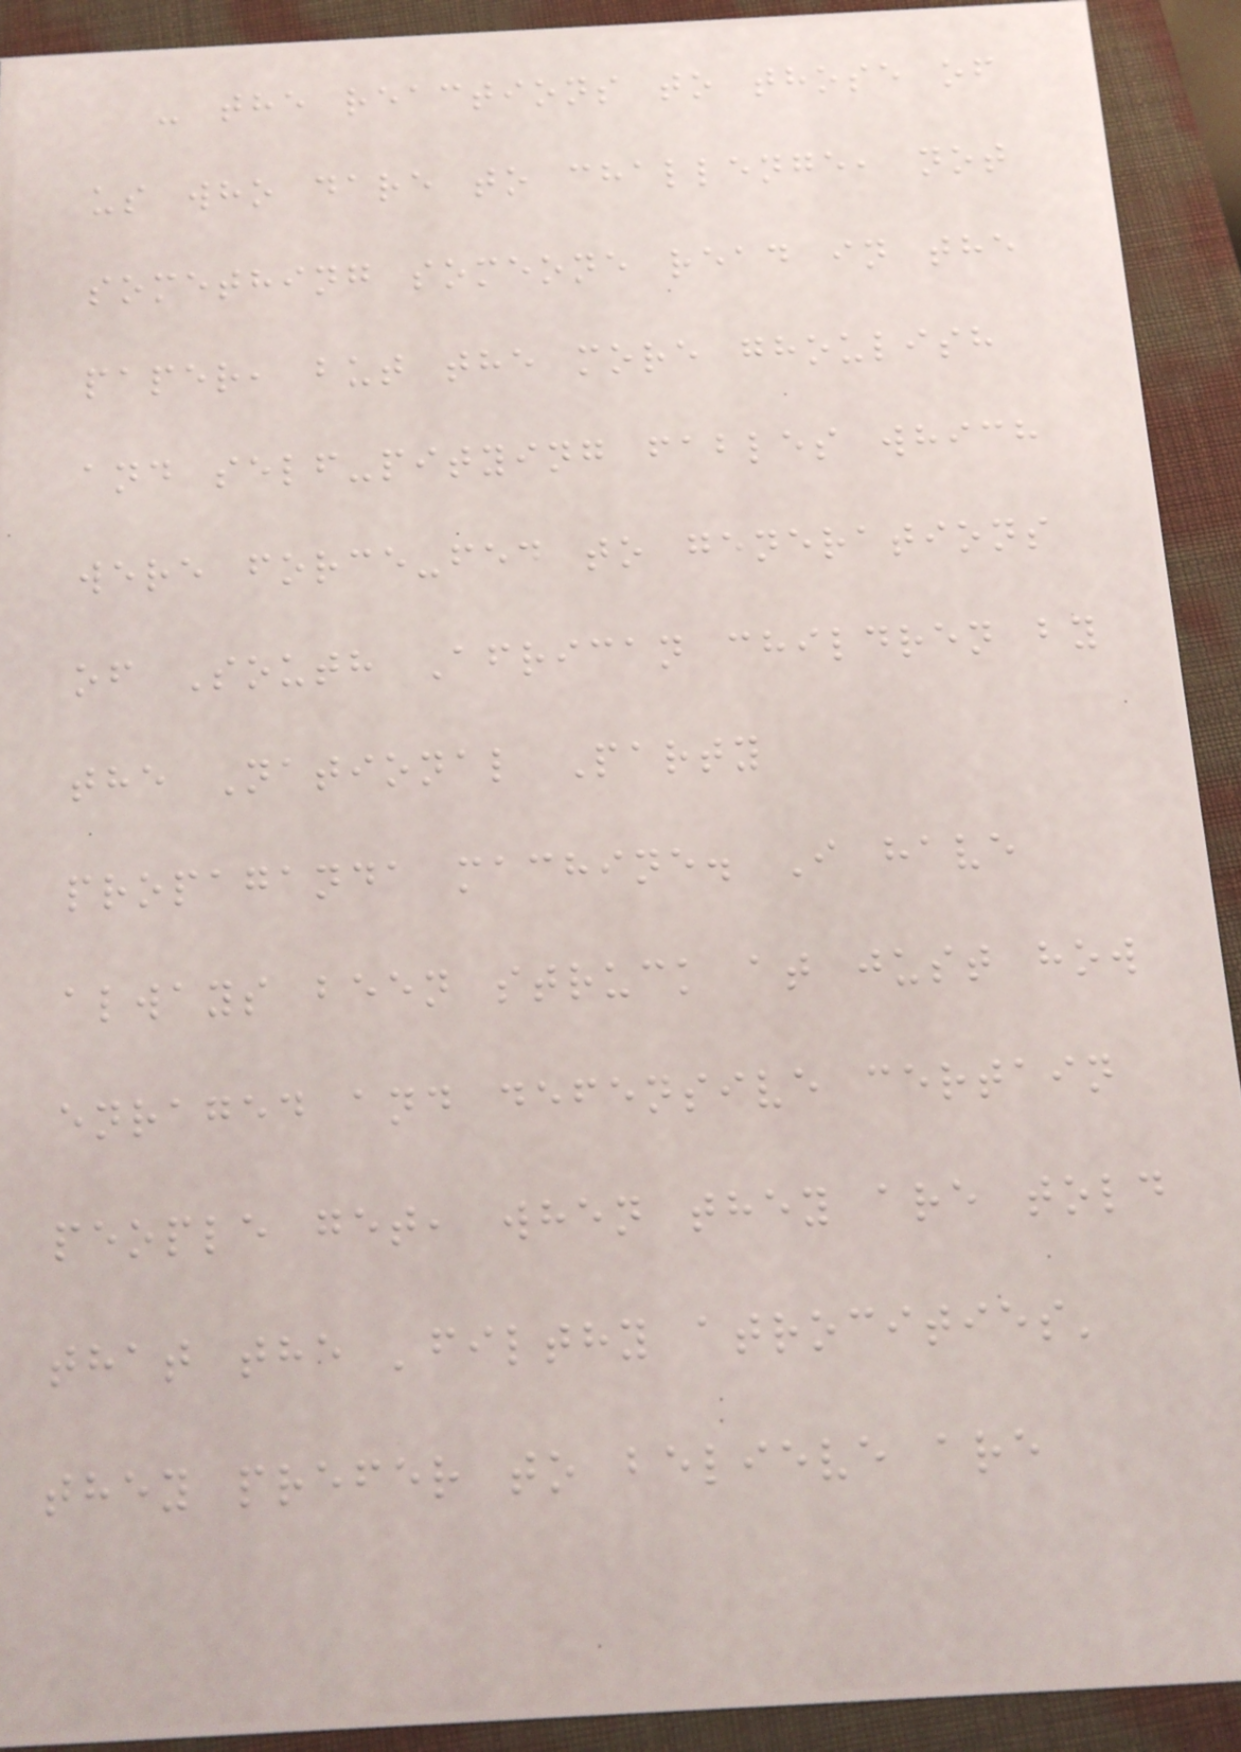- the reactions to those of
us who dare to challenge, not
something someone read in the
paper, but the more ghoulish
and self-pitying fables which
were force-fed to generations
of South African children by
the National Party
propaganda machine. I have
always been struck at just how
enraged and defensive certain
people get, when they are told
that the 'filthy atrocities'
they prefer to believe are
